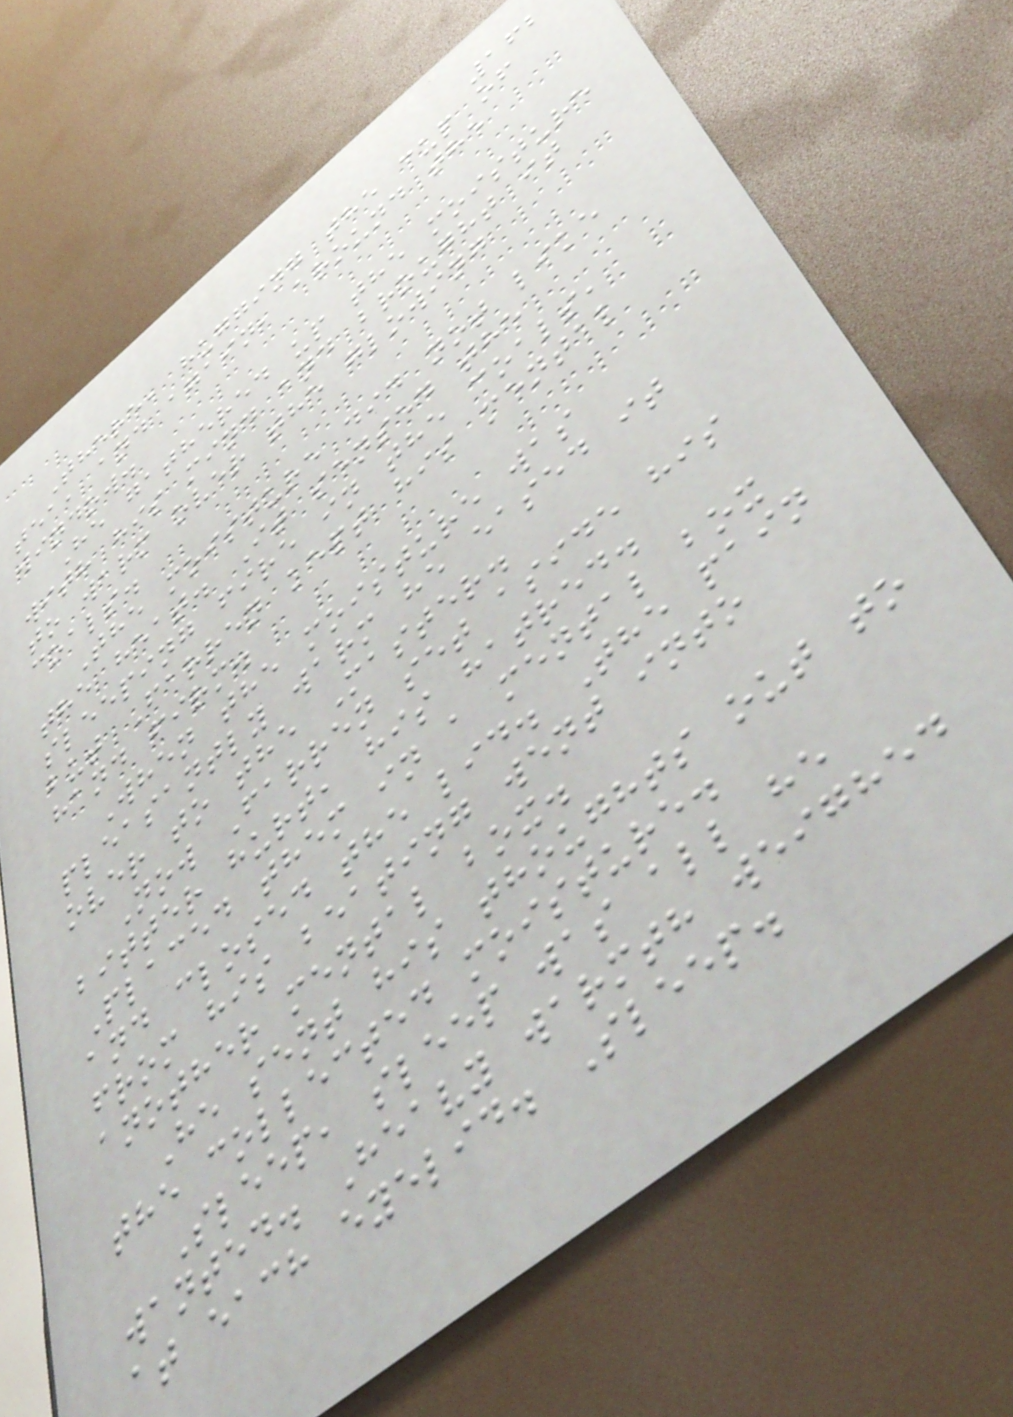162
There, hugging the cup of
tea, and again, around the
window.
He gathered up the moisture
with his mind and brought it
to warm over the glowing
coals.
The moisture did not like
the heat. It sensed the
sleeping fire in the coals,
but Farren kept his mental
hand firm.
When the moisture was
pleasantly warm he eased it
over to the Master.
Now Farren set aside his
bitter hurt, his hatred.
Placed them in a mental box
and closed the lid. The pain
from his beating went into
another mental box.
He sent his thoughts out to
the collected moisture.
Sleep, sleep was all he
wanted. Heavy warmth weighed
at each eyelid. Sleep.
